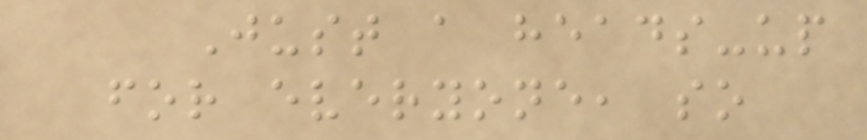Just a heads-up
for everyone, so
